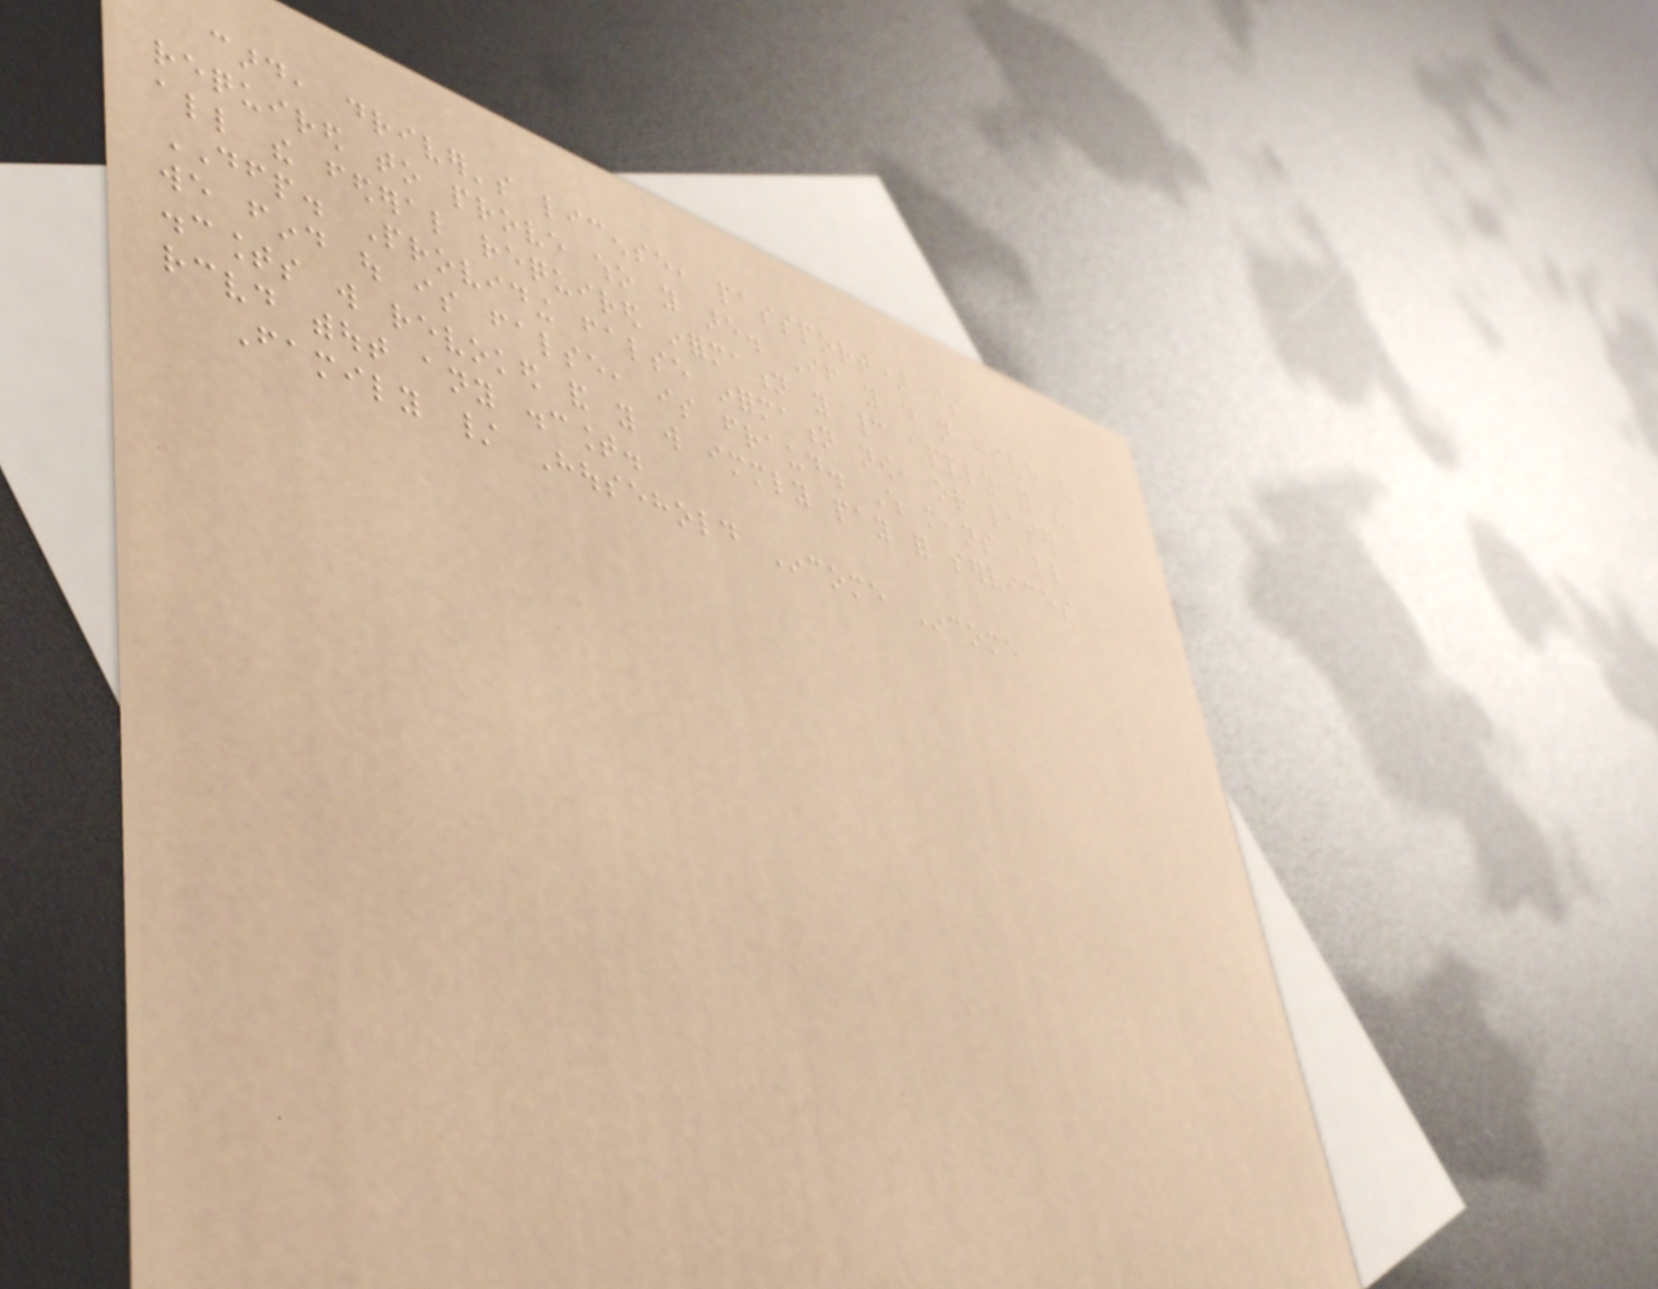card, driver's license, passport) is
required to prove who you are. If you do not give us
all the federal required information you cannot apply for the
DFP. Providing false information now, or later
we find out is false, is fraud. Which means all
discounts will revoked and you will immediately pay for services
received without any discount.
Family / Household Income Income
